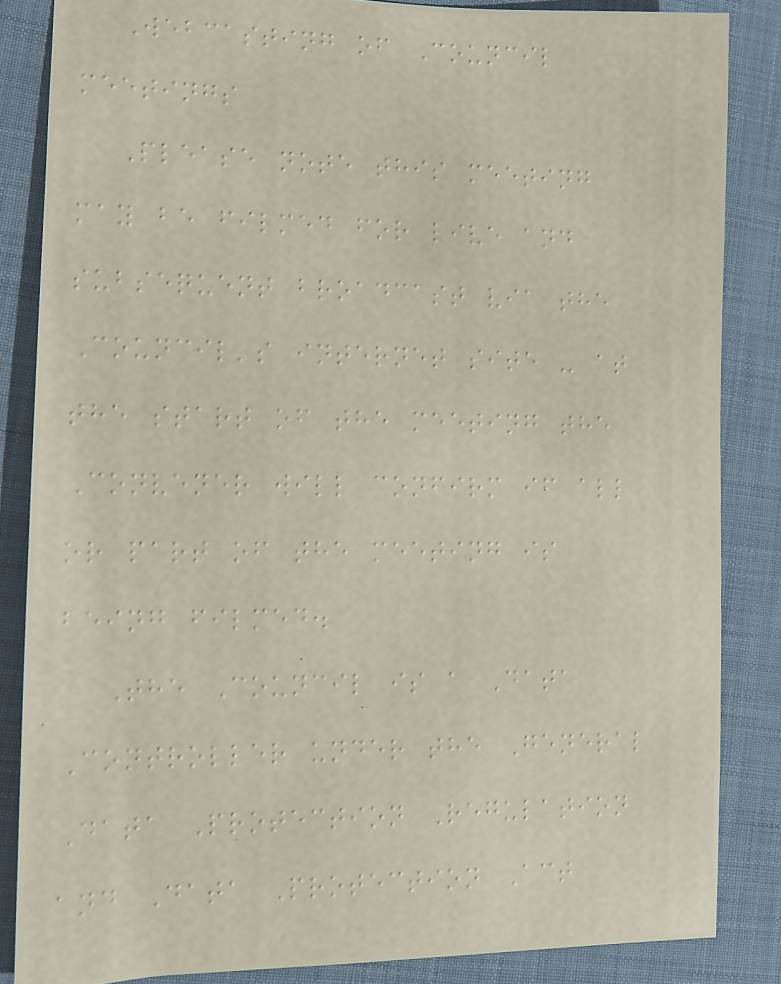Webcasting of Council
meetings
Please note this meeting
may be filmed for live and
subsequent broadcast via the
Council's internet site - at
the start of the meeting the
Convener will confirm if all
or part of the meeting is
being filmed.
The Council is a Data
Controller under the General
Data Protection Regulation
and Data Protection Act
